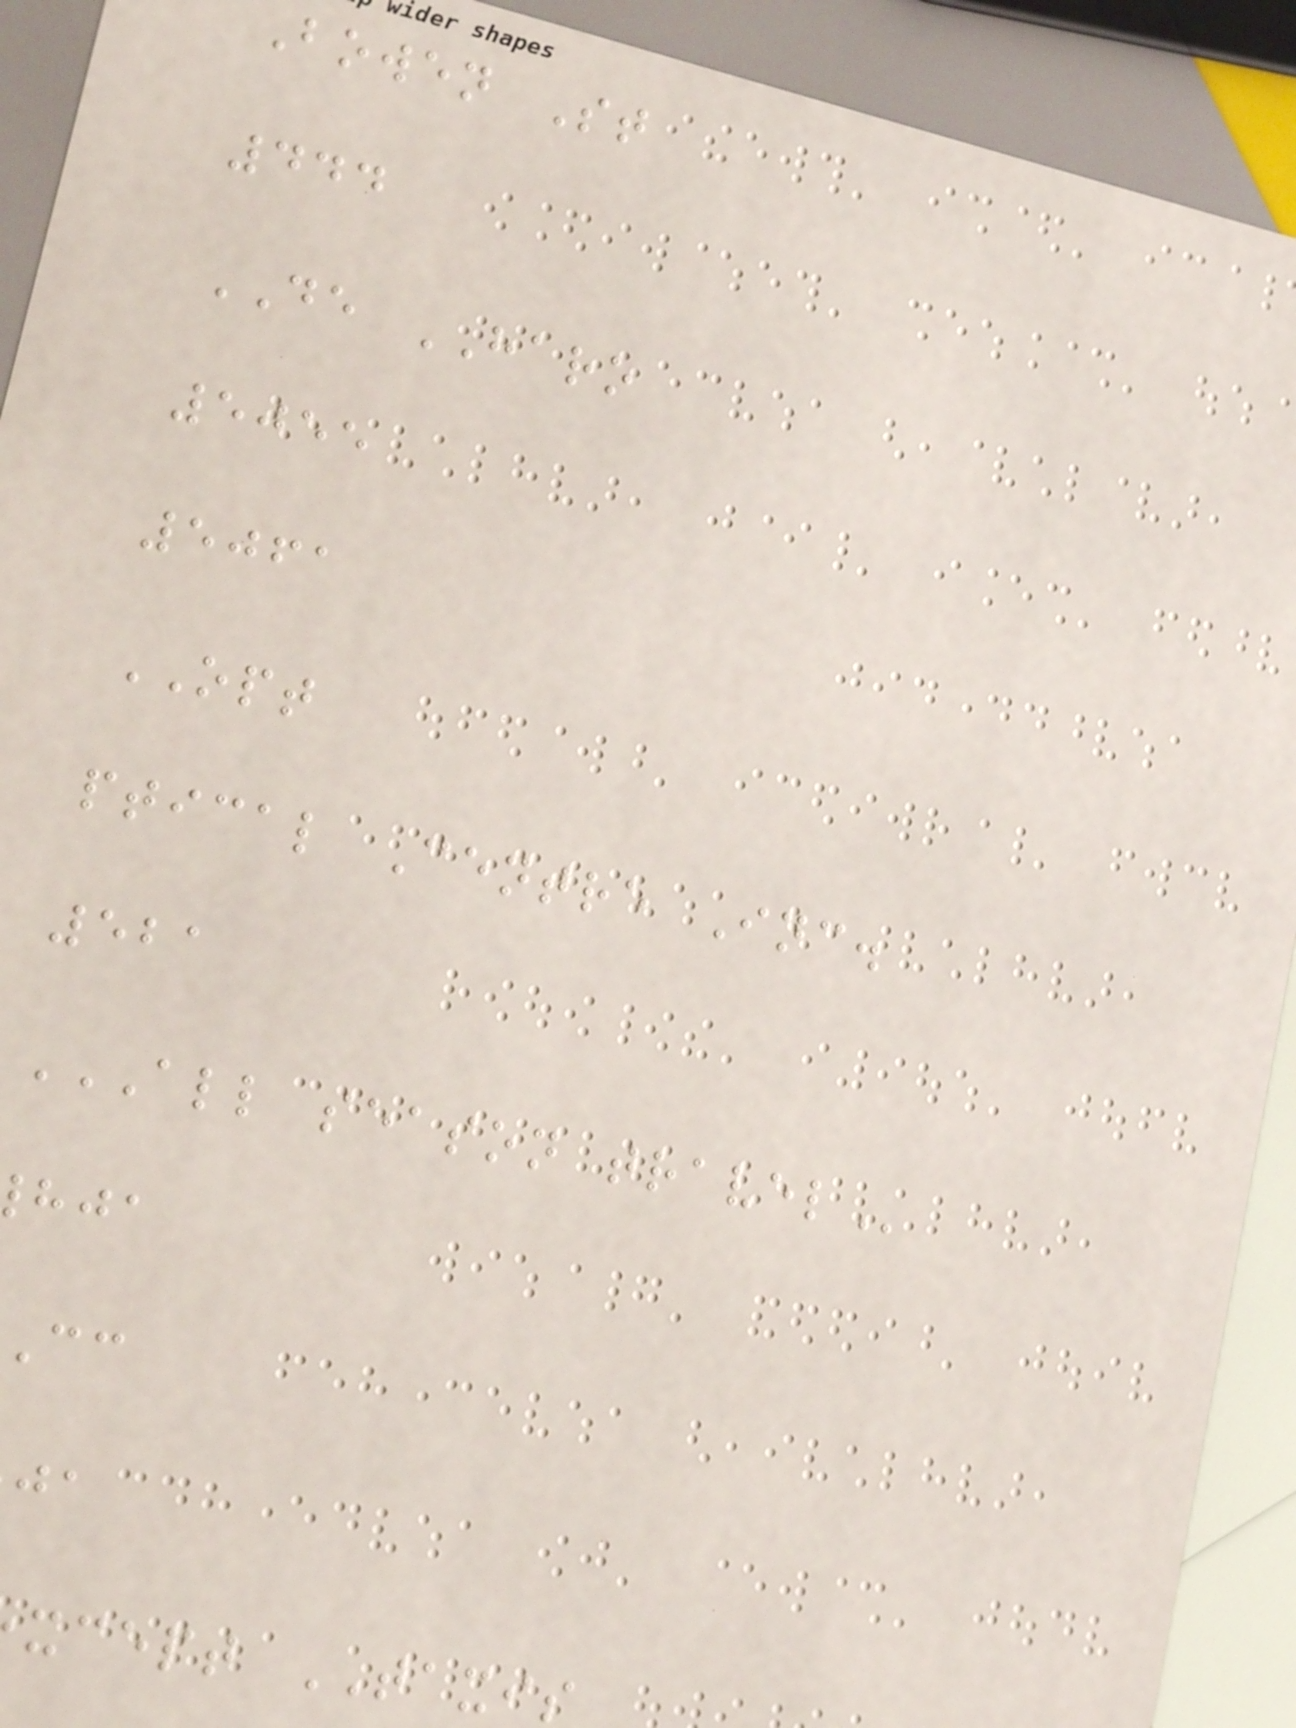Bowen St
444
DE HARO
5055
5061
OPT
ptical Centre Inc.
521
ALL SEASON TRAVEL
xcept TAXIS
